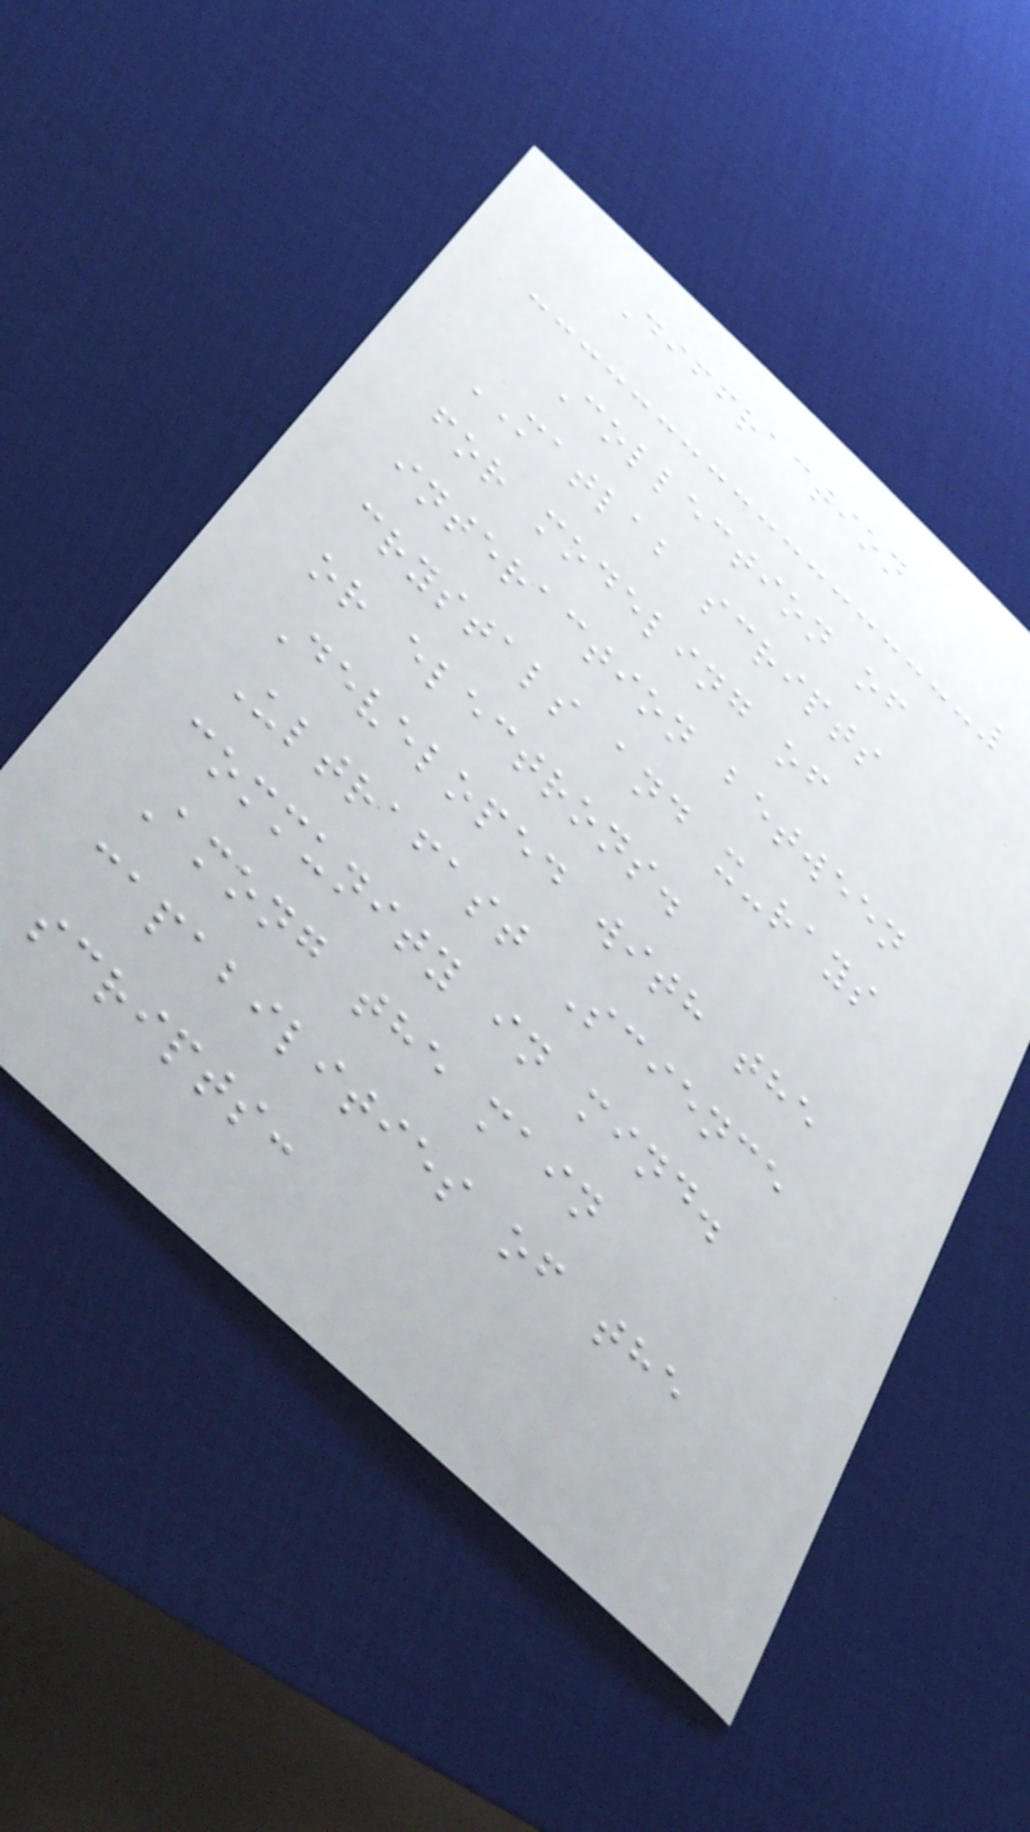Diffraction
Collection of
MATLAB scripts
for modeling of
interaction between
crystals and x-rays
or electrons.
Developed with the
Ultrafast Science
community in mind.
Among the main
capabilities of the
scripts:
